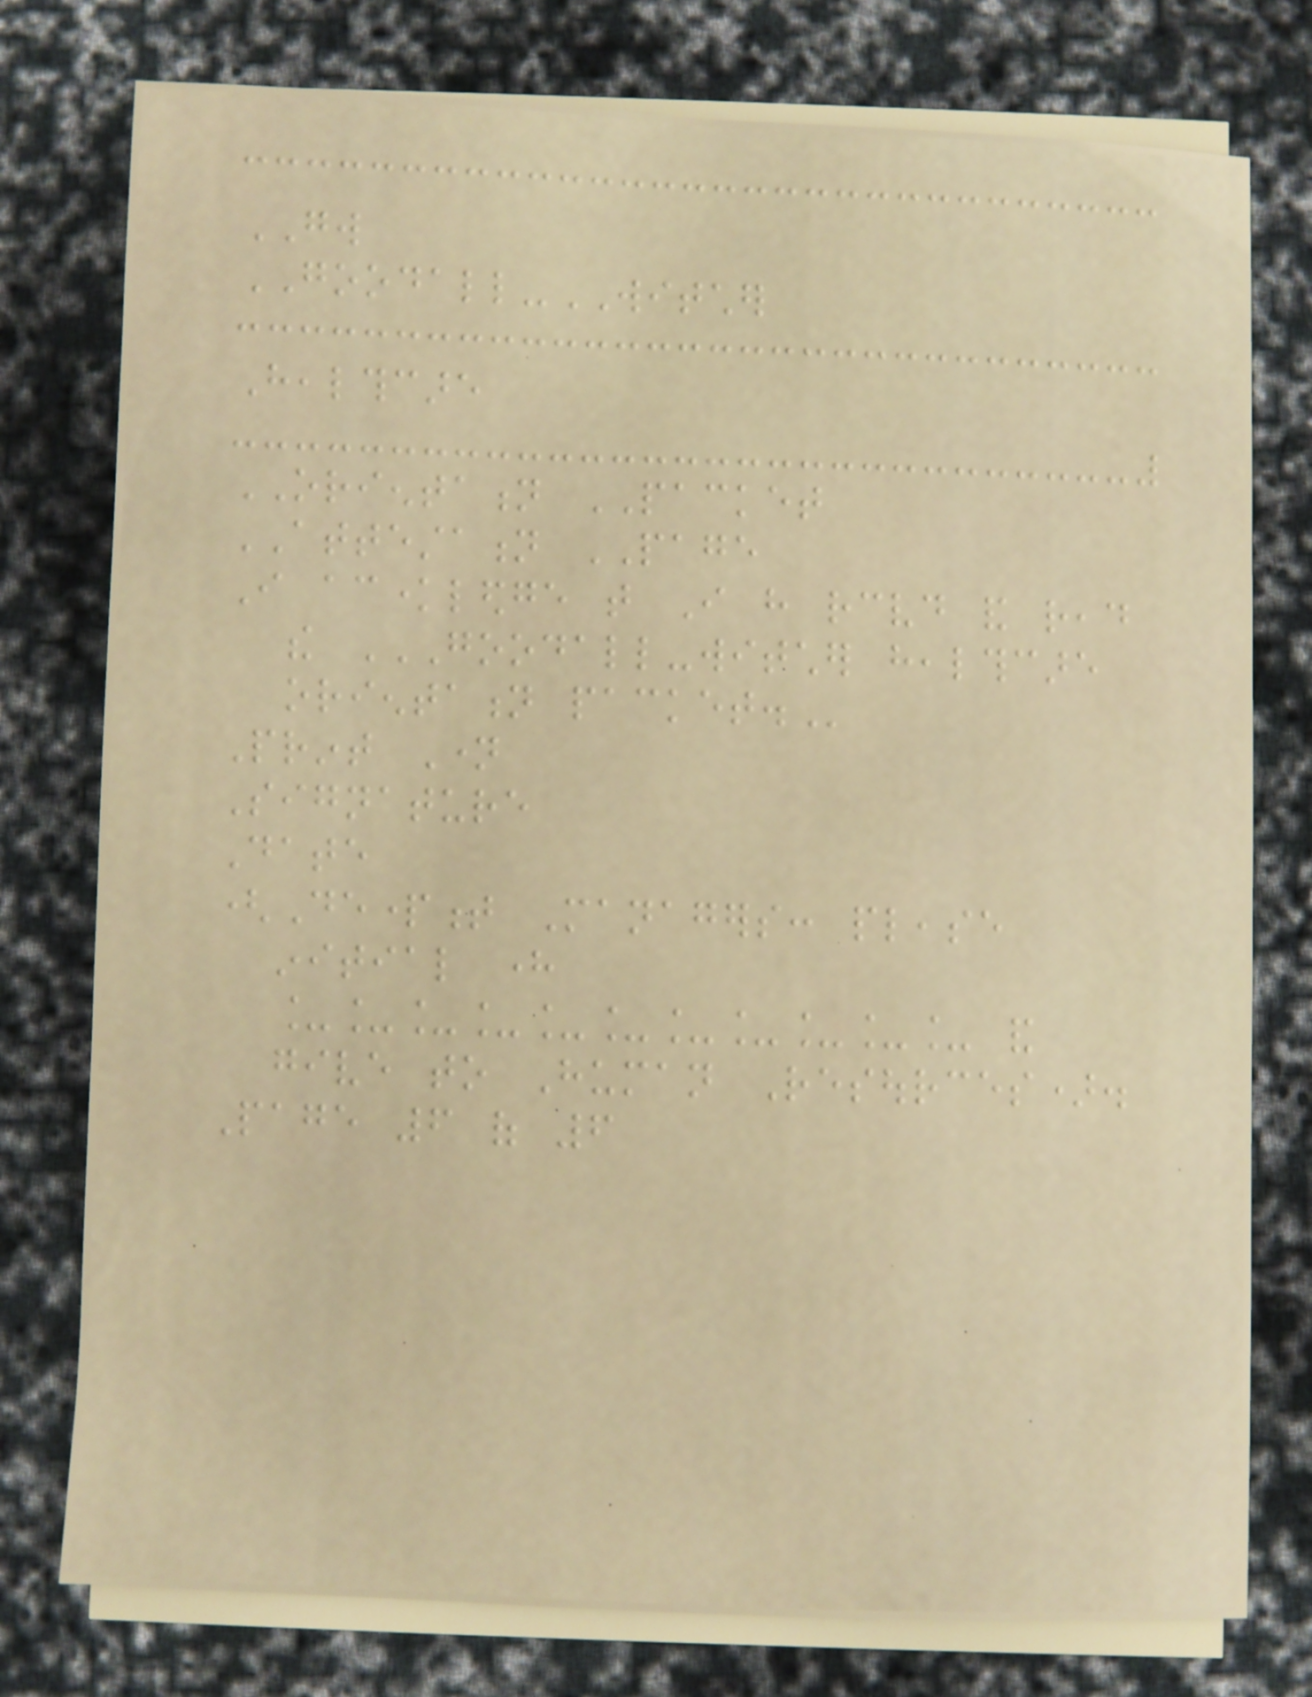GW
GOODALL-WITCHER
Healthcare
ORIENTATION PACKET
ATTESTATION PAGE
I acknowledge that I have received and read
the GOODALL-WITCHER HEALTHCARE
ORIENTATION PACKET.
Print Name
Signature
Date
(Department Managers: please
initial here
___________ and
give to Human Resources).
Page 6 of 6
